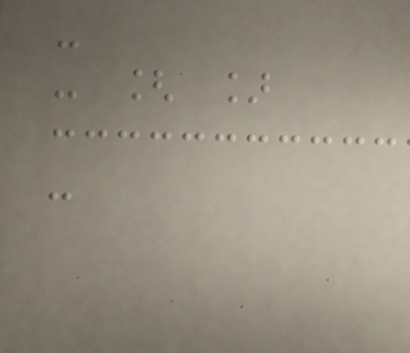-
- [ ]
-
